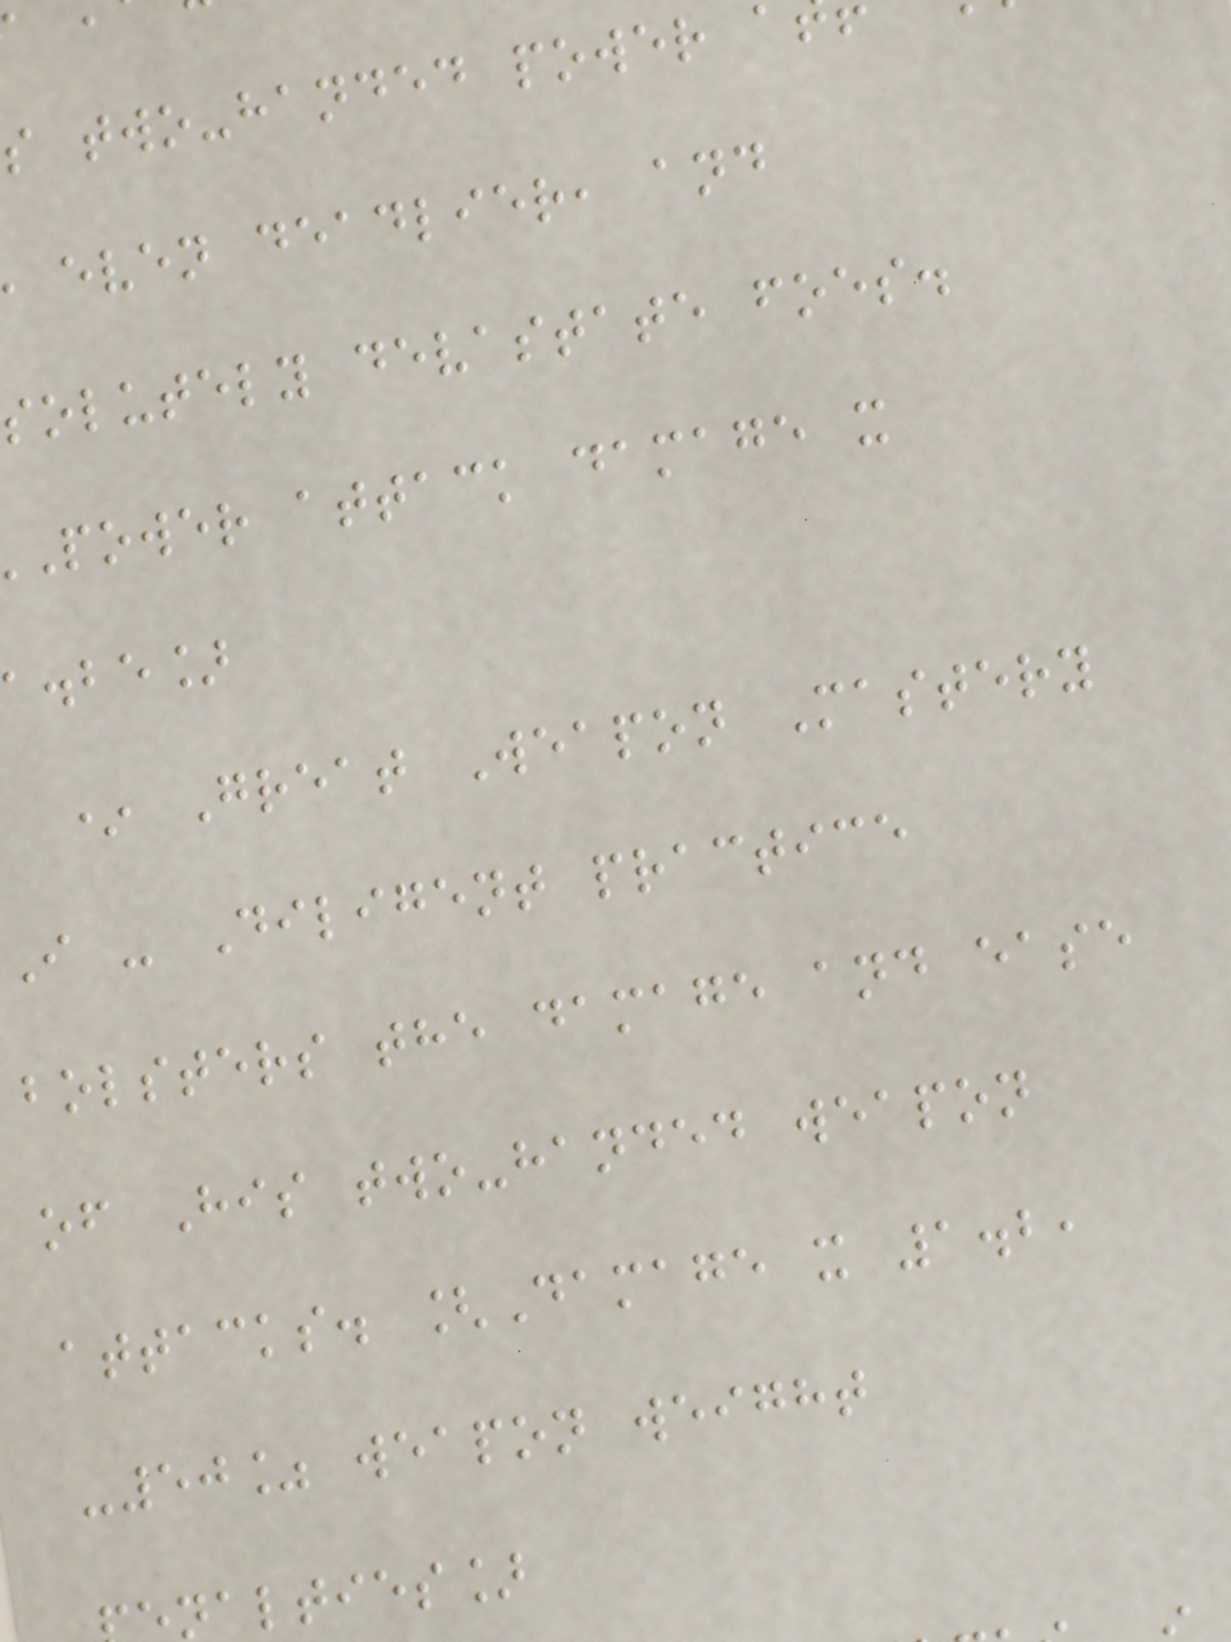s two-handed power
even deadlier, and
solutely devastate foes.
Power attack damage x
a.be]
* Great Weapon Mastery
I - Diligent practice
bolsters the damage and ease
of His two-handed weapon
attacks. [Damage x 1.2,
-50% weapon weight
nalties]
